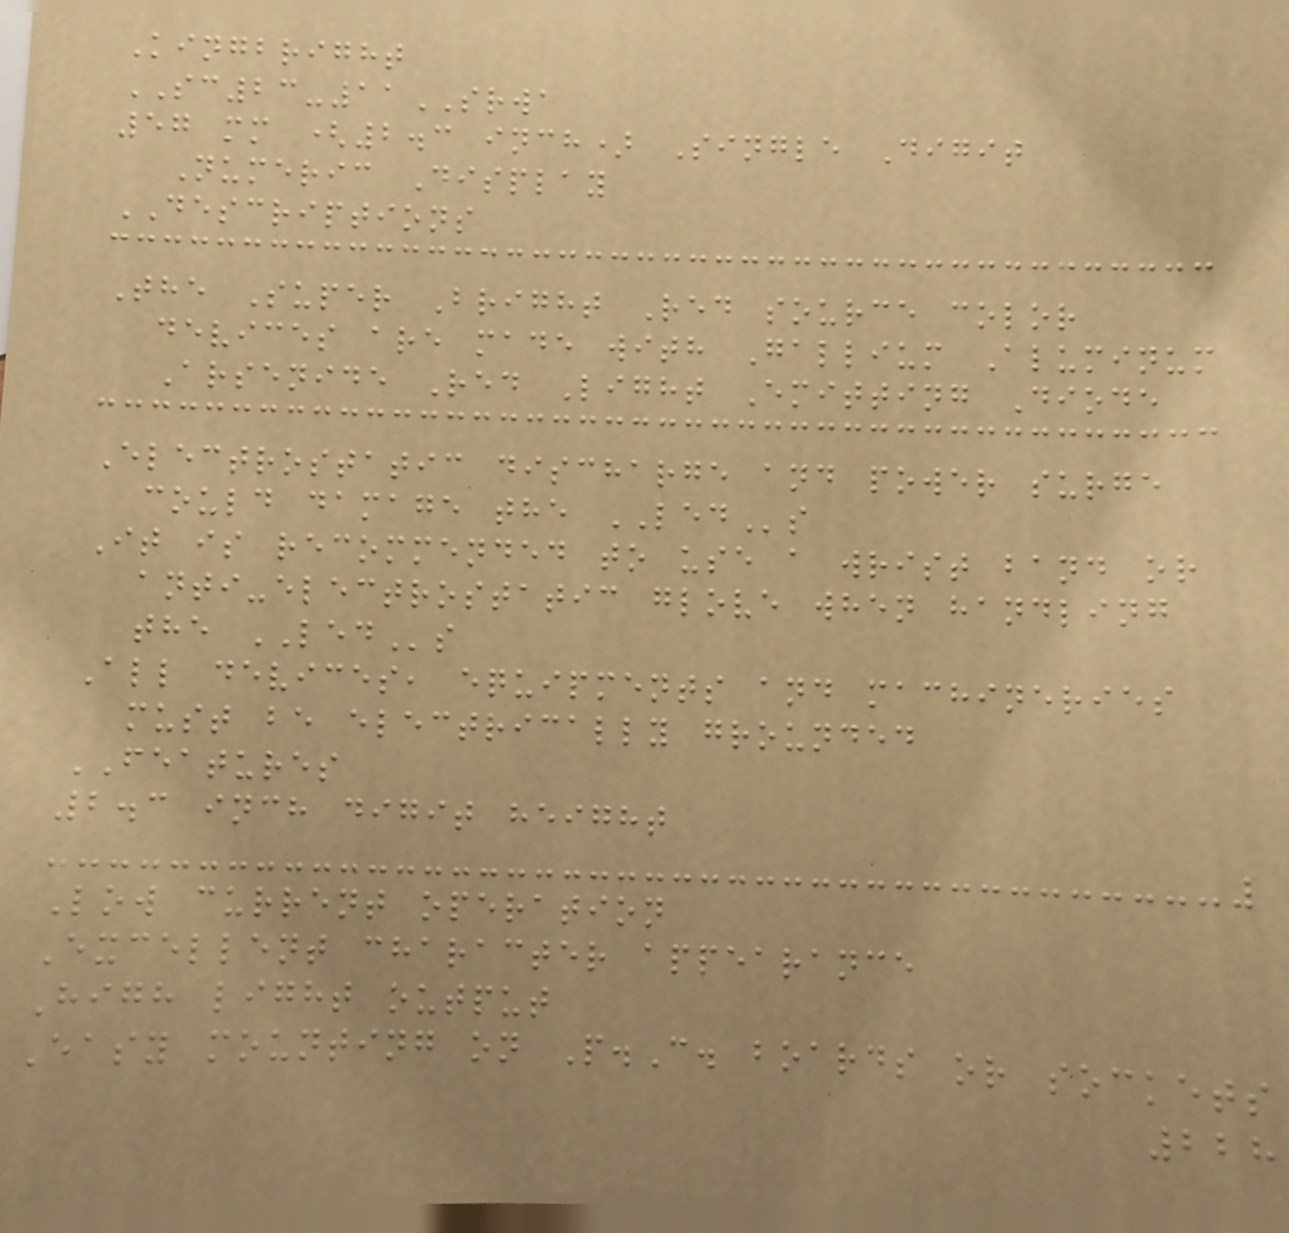Kingbright
SC23-11SRWA
57 mm (2.3 inch) Single Digit
Numeric Display
DESCRIPTIONS
The Super Bright Red source color
devices are made with Gallium Aluminum
Arsenide Red Light Emitting Diode
Electrostatic discharge and power surge
could damage the LEDs
It is recommended to use a wrist band or
anti-electrostatic glove when handling
the LEDs
All devices, equipments and machineries
must be electrically grounded
FEATURES
2.3 inch digit height
Low current operation
Excellent character appearance
High light output
Easy mounting on P.C. boards or sockets
228
